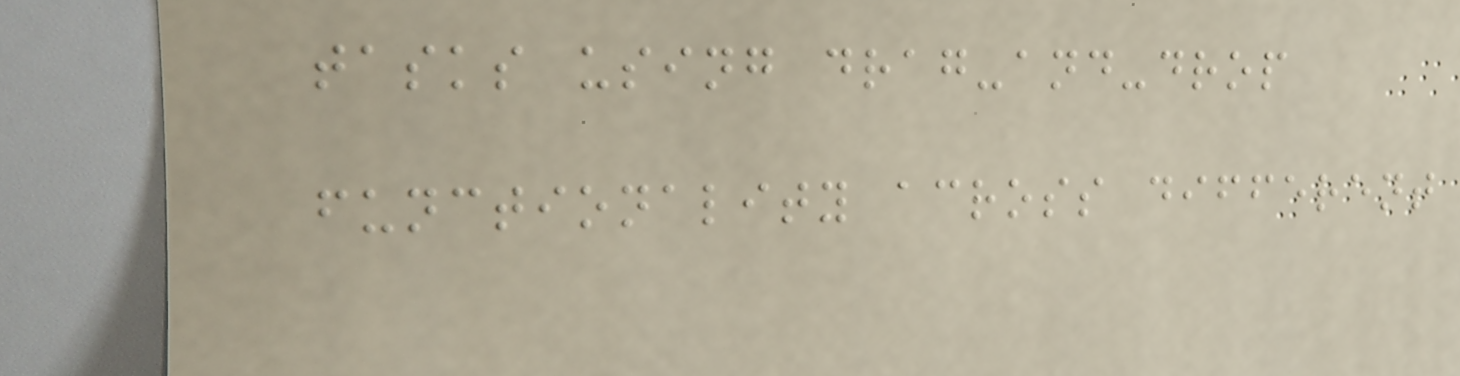tasks using drag-and-drop
functionality across different
